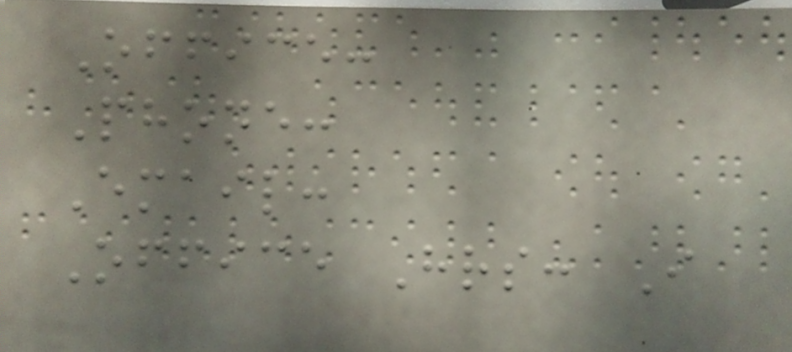Office:
Phone:
Email:
Office Hrs: I
